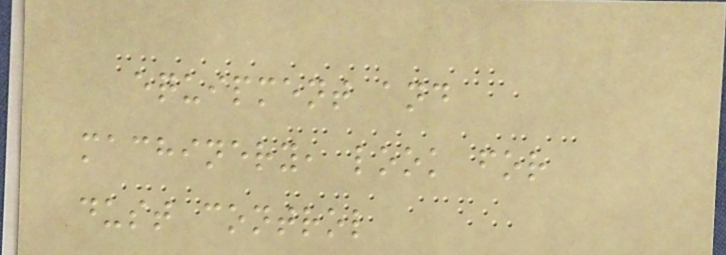equipment and
machinery, look for
dust control
